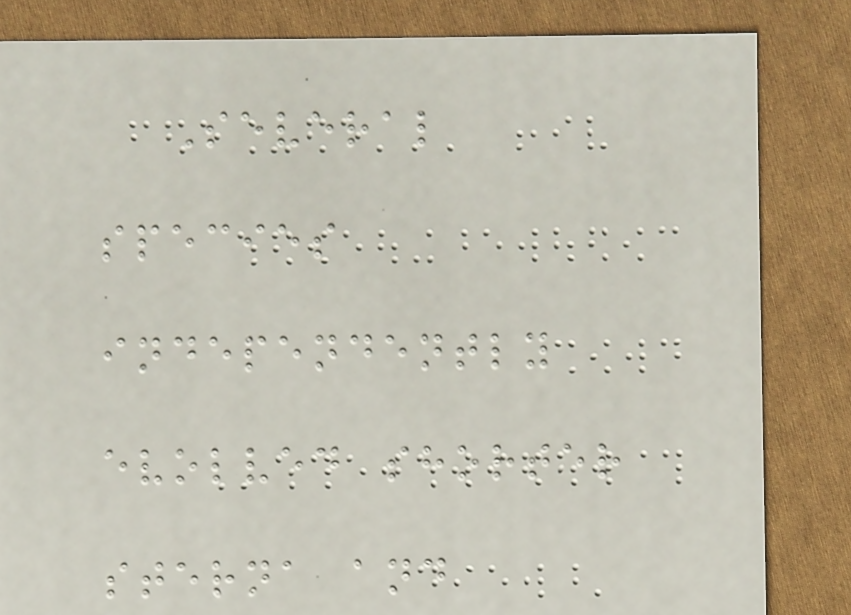Several
species
independently
evolved shorter
sterna and
